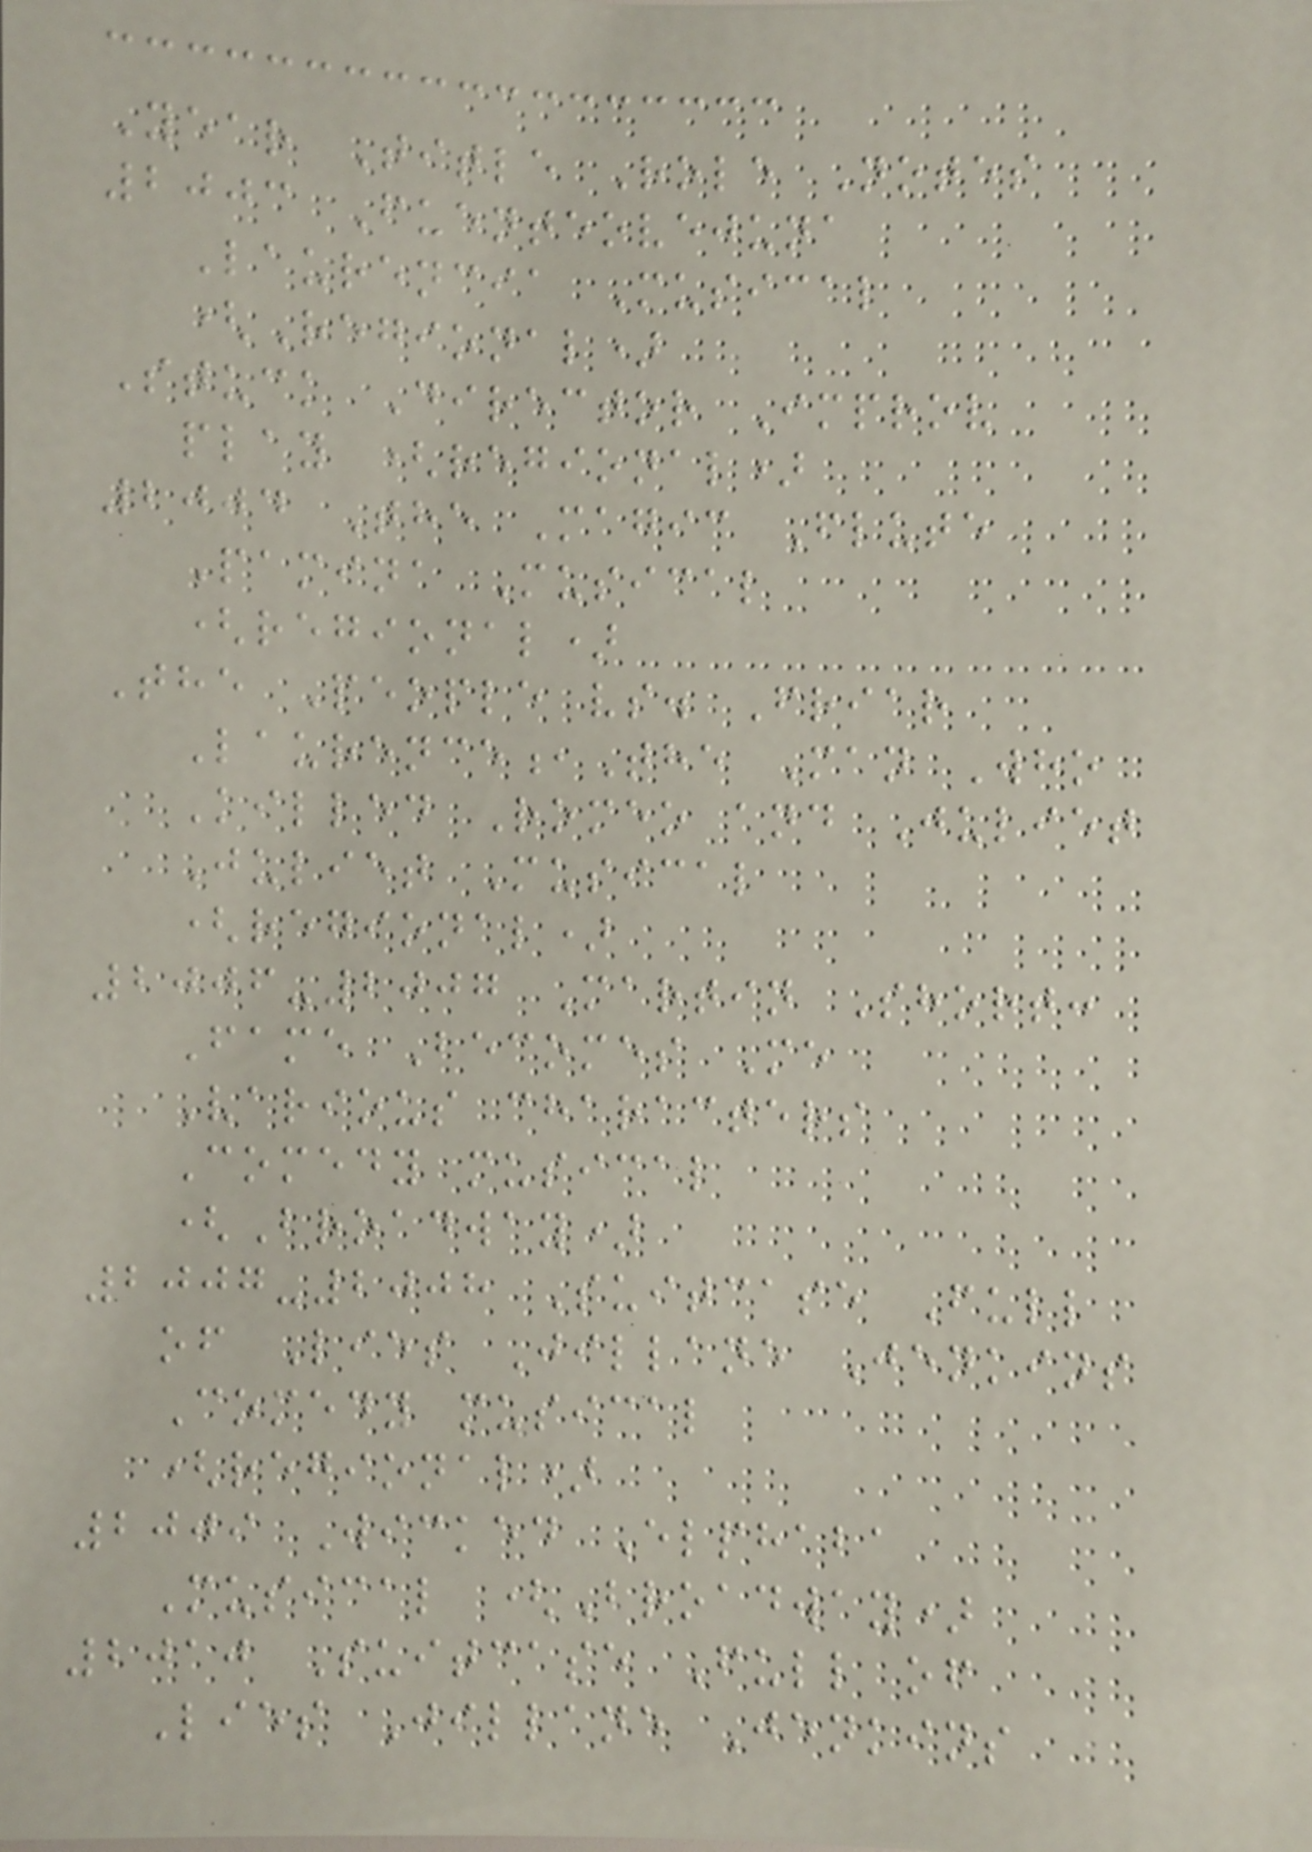Year Title Role Notes
2003 Fuenteovejuna
Laurencia Musical
(Regional)
Stuck Director Improv
play (regional)
2004 The Magic Flute
Pamina Musical
(regional)
The People vs. Friar
Laurence,The Man Who
Killed Romeo and Juliet
Juliet Musical
(regional)
2006-2007 Martin Short:
Fame Becomes Me
Various characters
Comedy musical
(Broadway)
2007-2008 Suitcase Full
of Lies Jillane Jenkins
Comedy musical
(regional)
2009 Wicked Elphaba
Musical (Broadway)
2010 Suitcase Full of
Lies Jillane Jenkins
